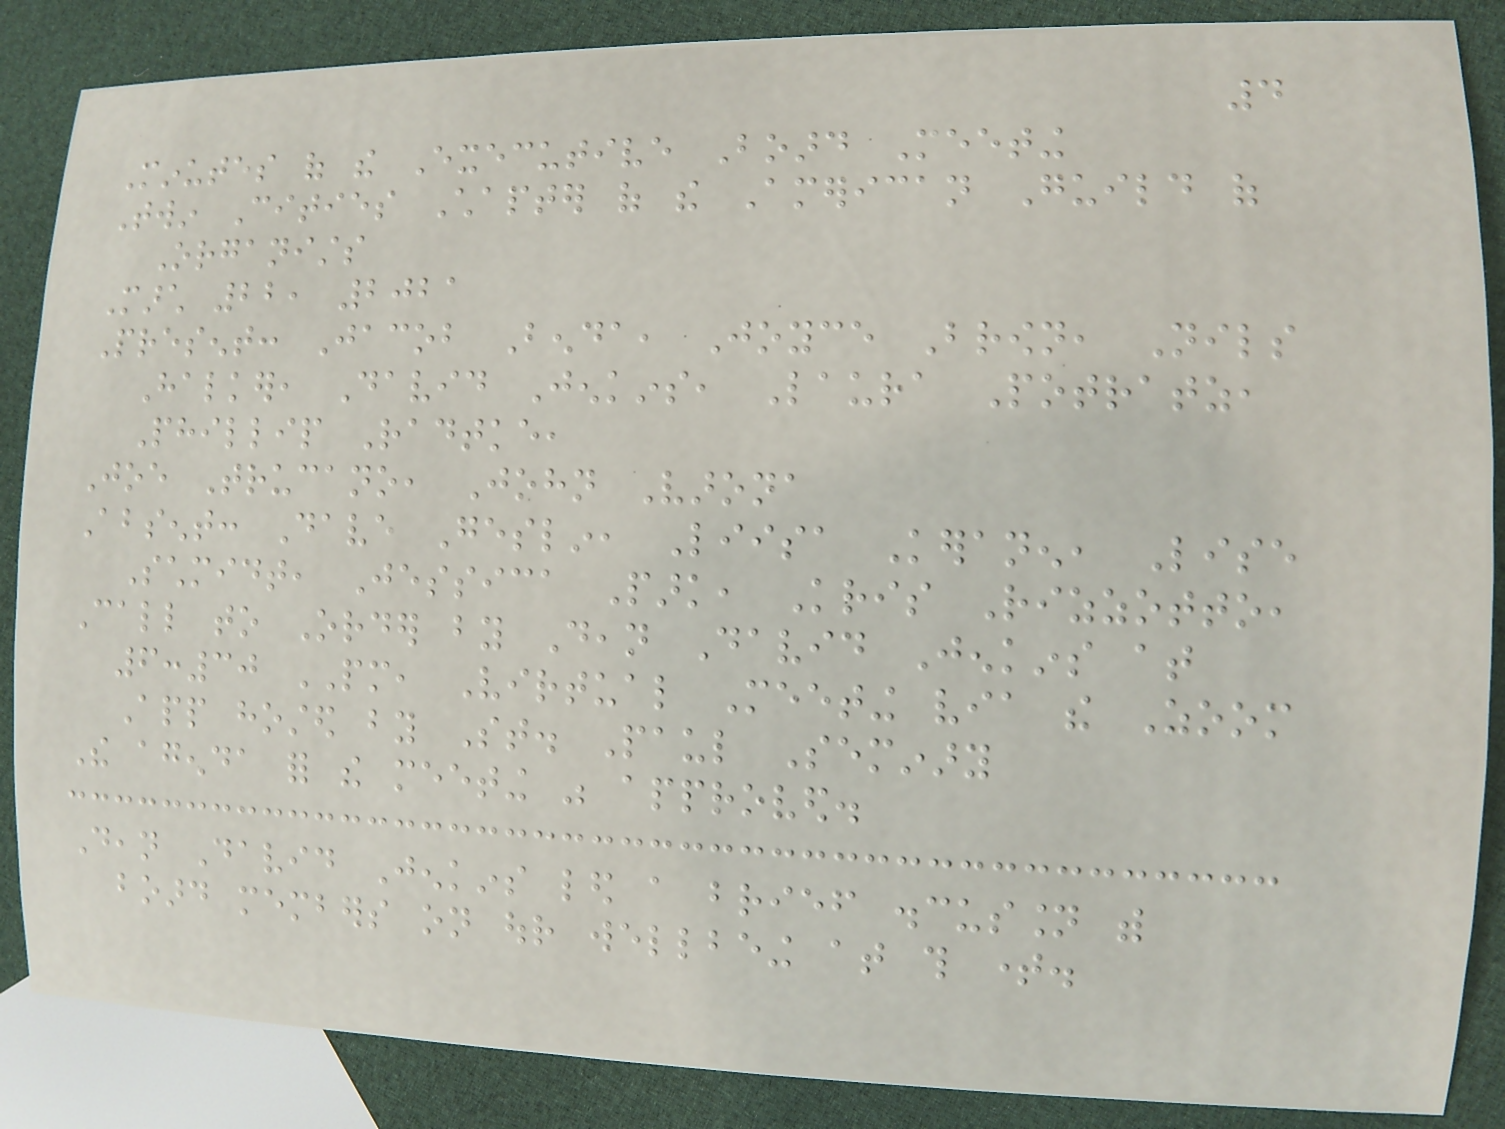4
Minutes of the Executive Board Meeting
Twin Cities Chapter of the American Guild of
Organists
March 22, 2021
Present: Jacob Benda, Joyce Brown, Nils
Halker, David Jenkins, Laura Potratz,
Phillip Radtke,
Joe Trucano, John Varona
Absent: Dave Geslin, Liisa Keranen, Lise
Schmidt, Jessica Park, Kris Rizzotto,
Call to Order by Dean David Jenkins at
6:30 PM, Virtual Meeting via the Zoom
App hosted by St. Paul Seminary
The agenda for the meeting was approved.
Dean David Jenkins led a brief discussion with
board members on our wellbeing at this time.
